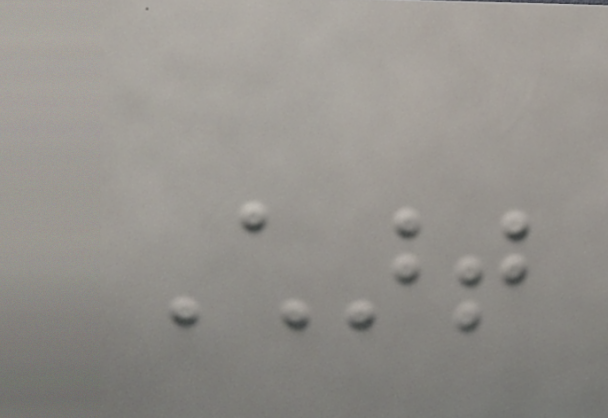Chart
